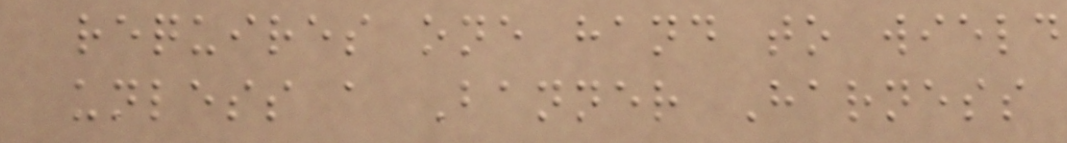requires one hand to wield
unless a Banner Harness
